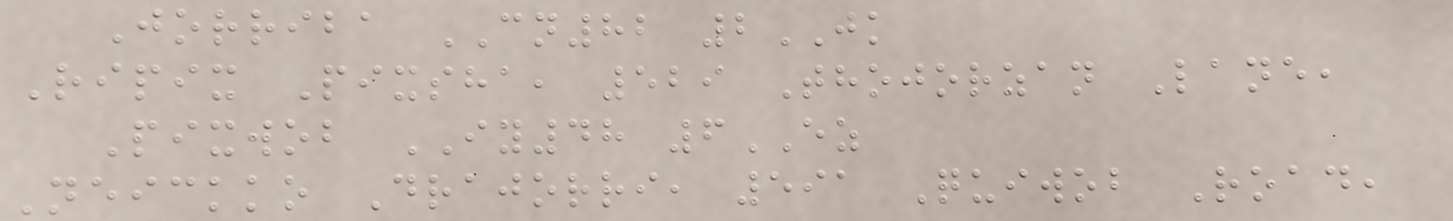Jorriba CN82 2JK
Ripix Pixsha, 529 Thojorzan Lane,
Pixwob IY48 6EZ
Neickko Drajorri, 591 Quiwob Road,
